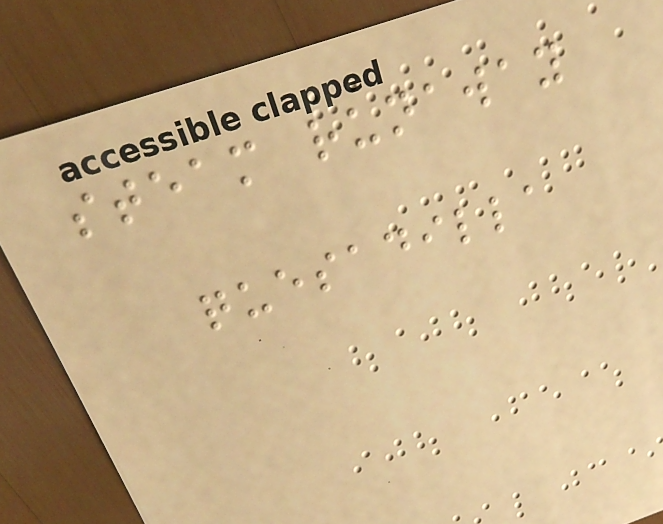steam runaway
quesadilla
